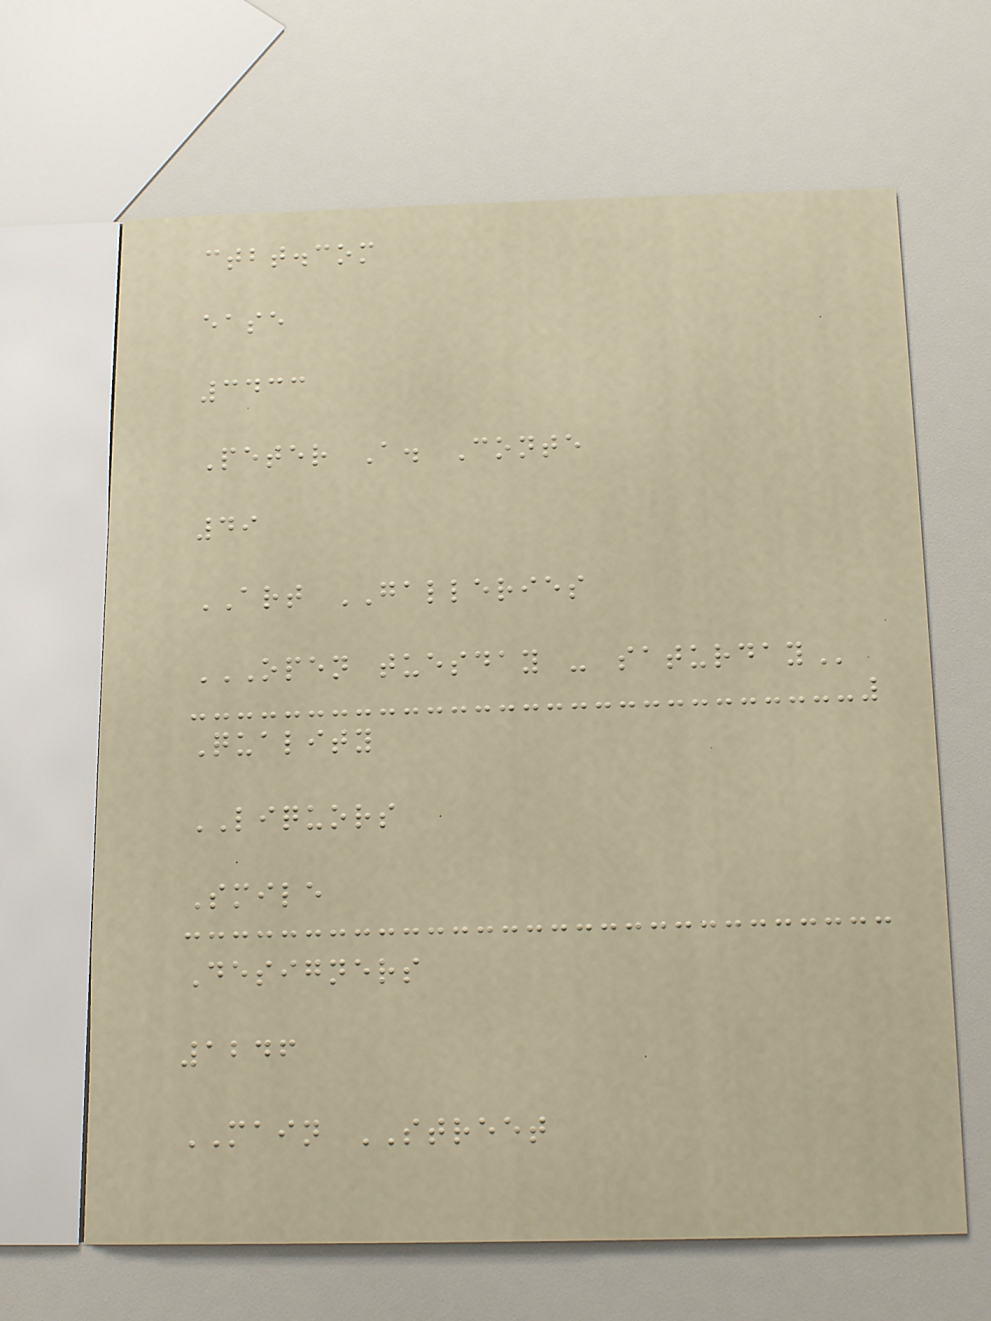ctbt.com
ease
3433
Peter A. Conte
49
ART GALLERIES
OPEN TUESDAY - SATURDAY
Quality
LIQUORS
Smile
Designers
1246
MAIN STREET
